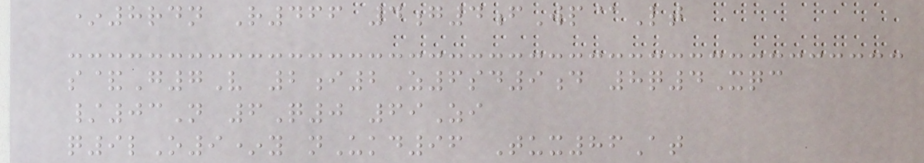*8rdn R466 4g4fWp@Lt
s&G7V 2i2Z6sd9d 8q4Xqc
/03N 6Q0 69Zi
q9lO9*y nUkd96 Tux86At
